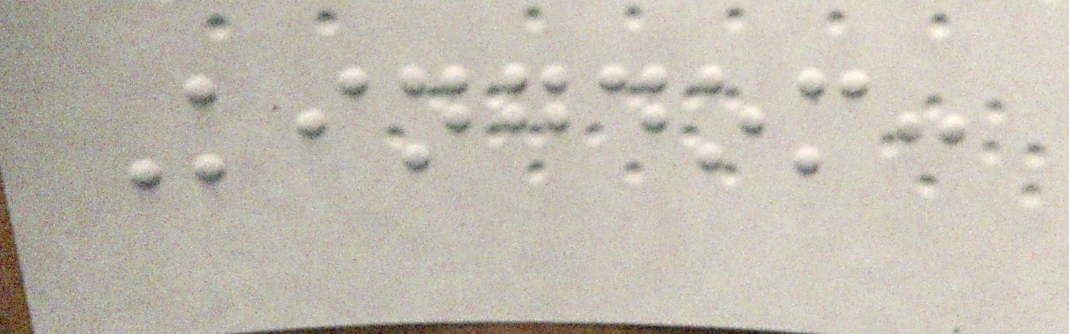Kingdom:
